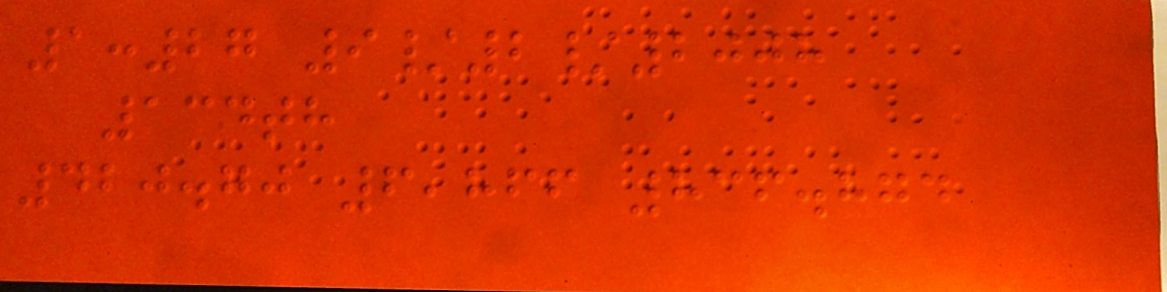1:27 9/2/2008
134th
420.70 6,866 836.874
